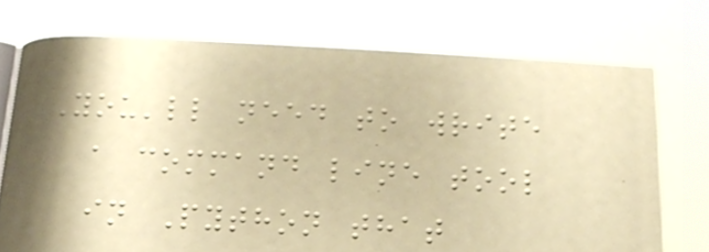You'll need to write
a command line tool
in Python that
